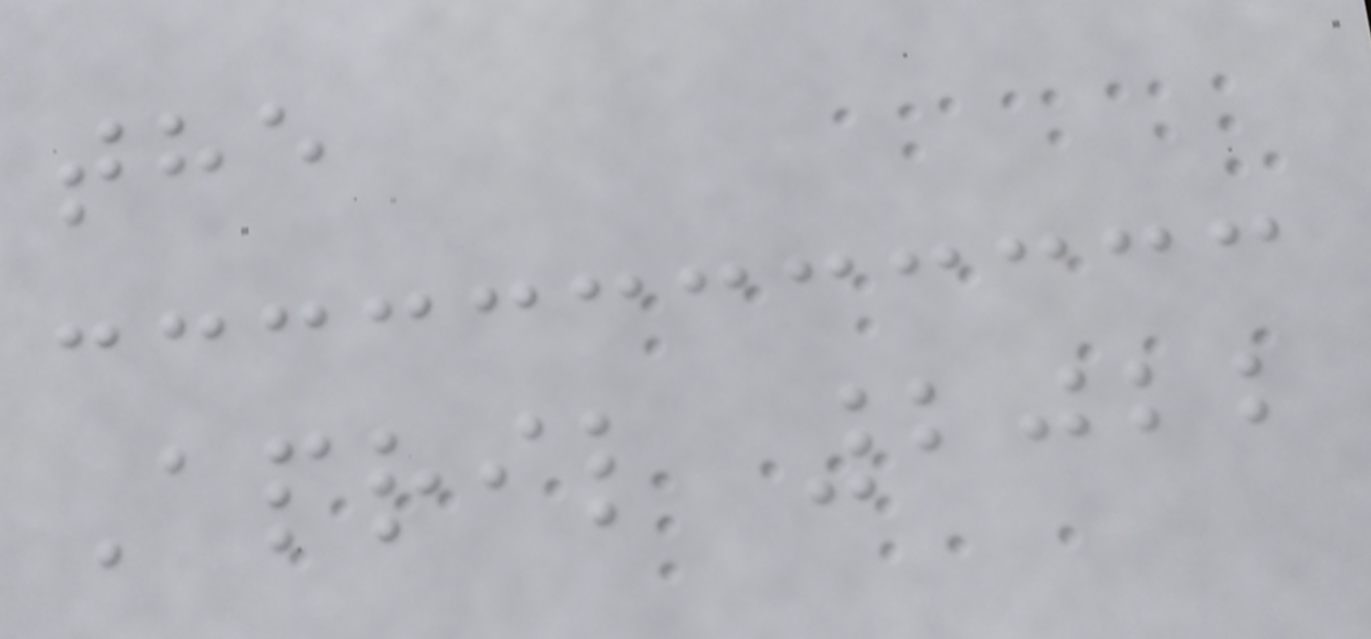the
April 2022
